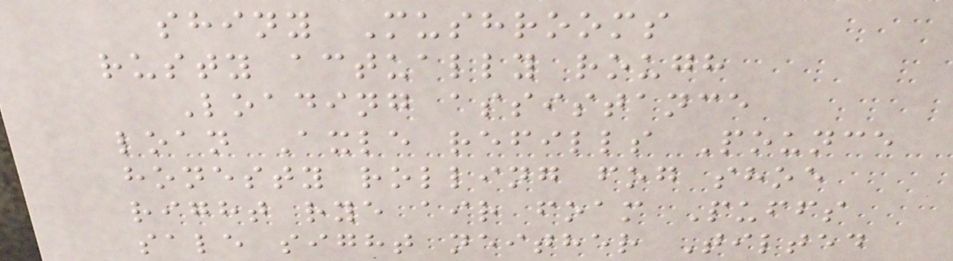shiny Mushrooms
rusty actually rough
Loading assistance
loan Axle refills Pounce
honesty rolling fog shoe
right rye air foam Puffs
sale sight neither Tilted
